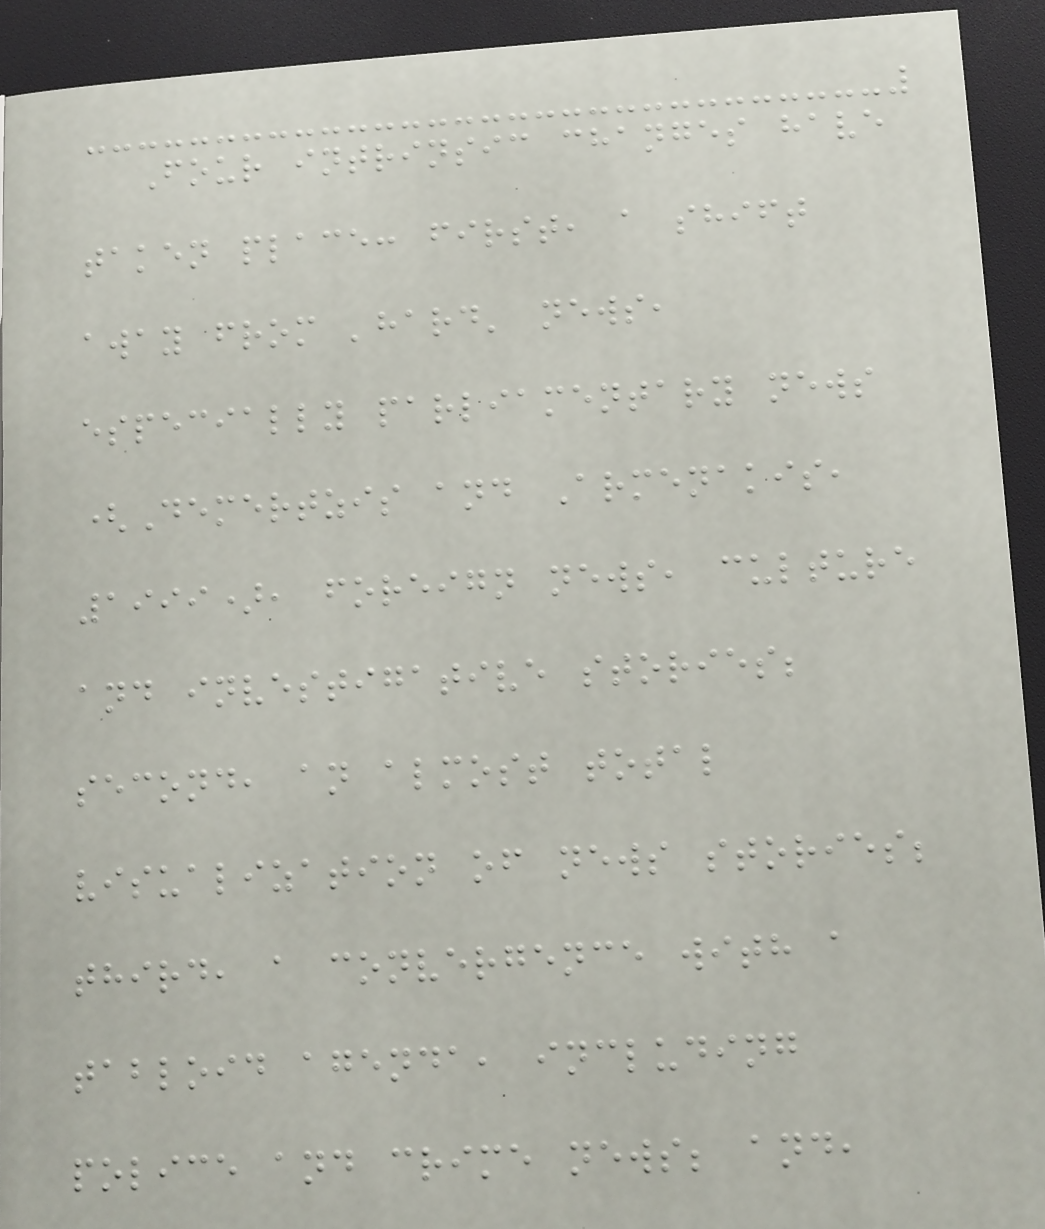Four intrinsic changes have
taken place: first, a shift
away from 'hard' news,
especially parliamentary news
(Demertzis and Armenakis,
1999), foreign news, culture
and investigative stories;
second, an almost total
visualization of news stories;
third, a convergence with a
tabloid agenda, including
police and crime news; and,
